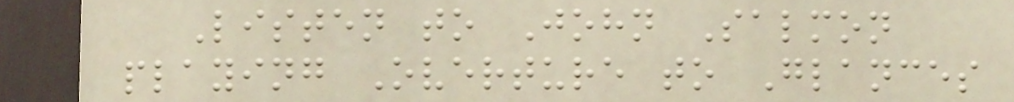Listen to John Salmon
playing Overture to Glances
